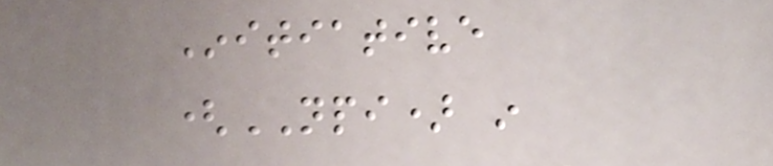Initiative
(NPI) in
